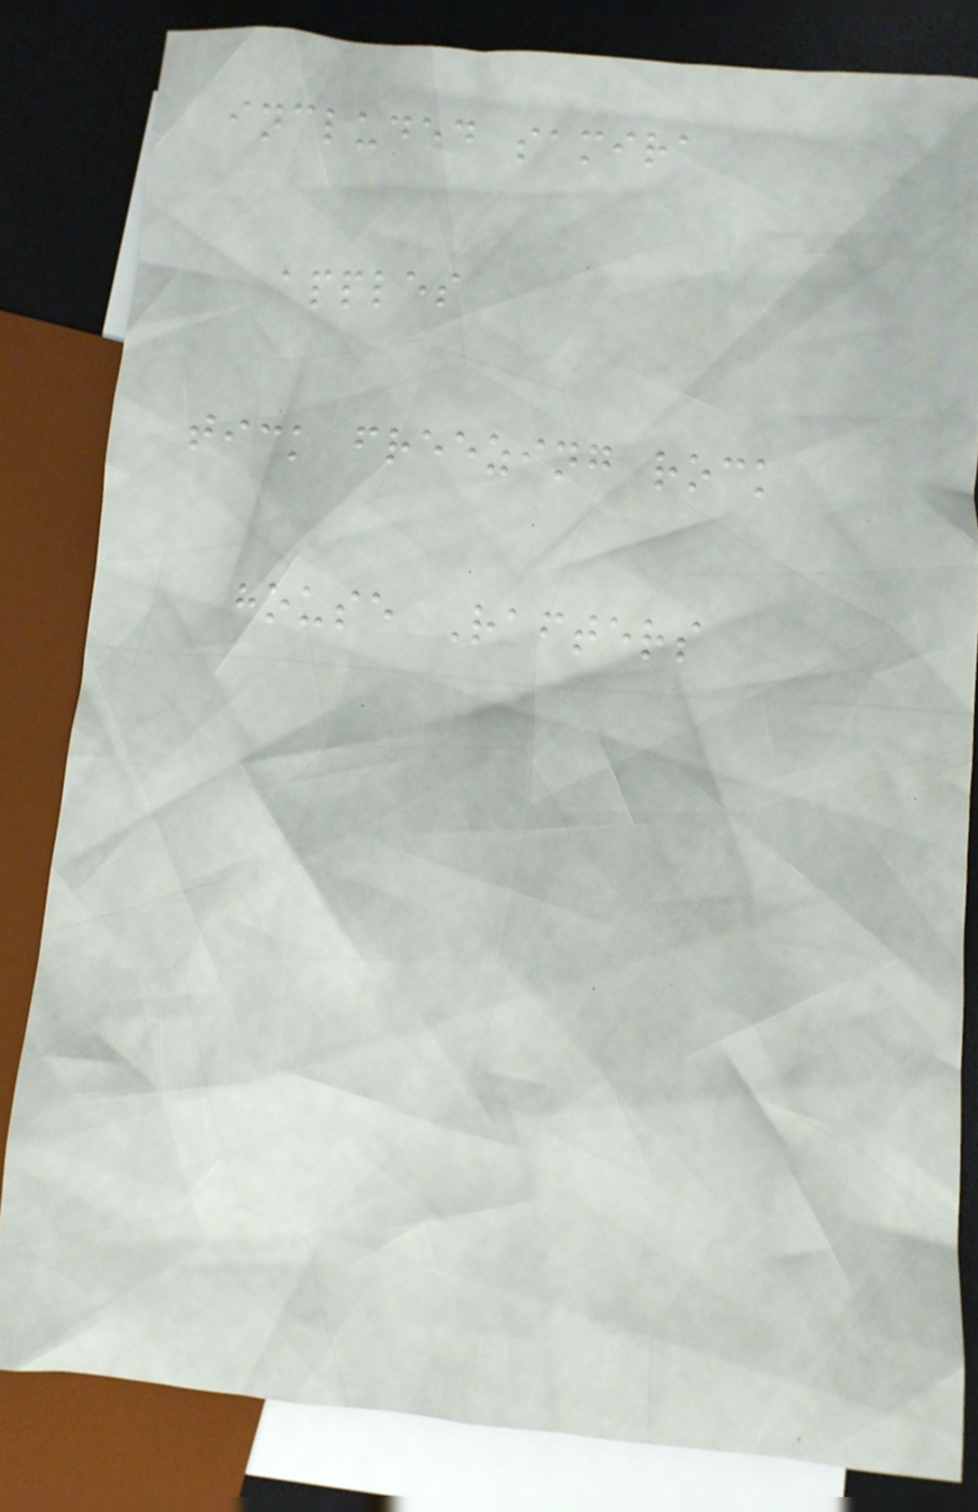included samira
apples
tick freezing rock
house Rafters
